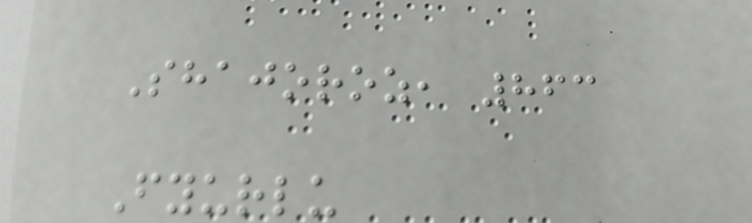Shajoroz, 863
Fyurlu
